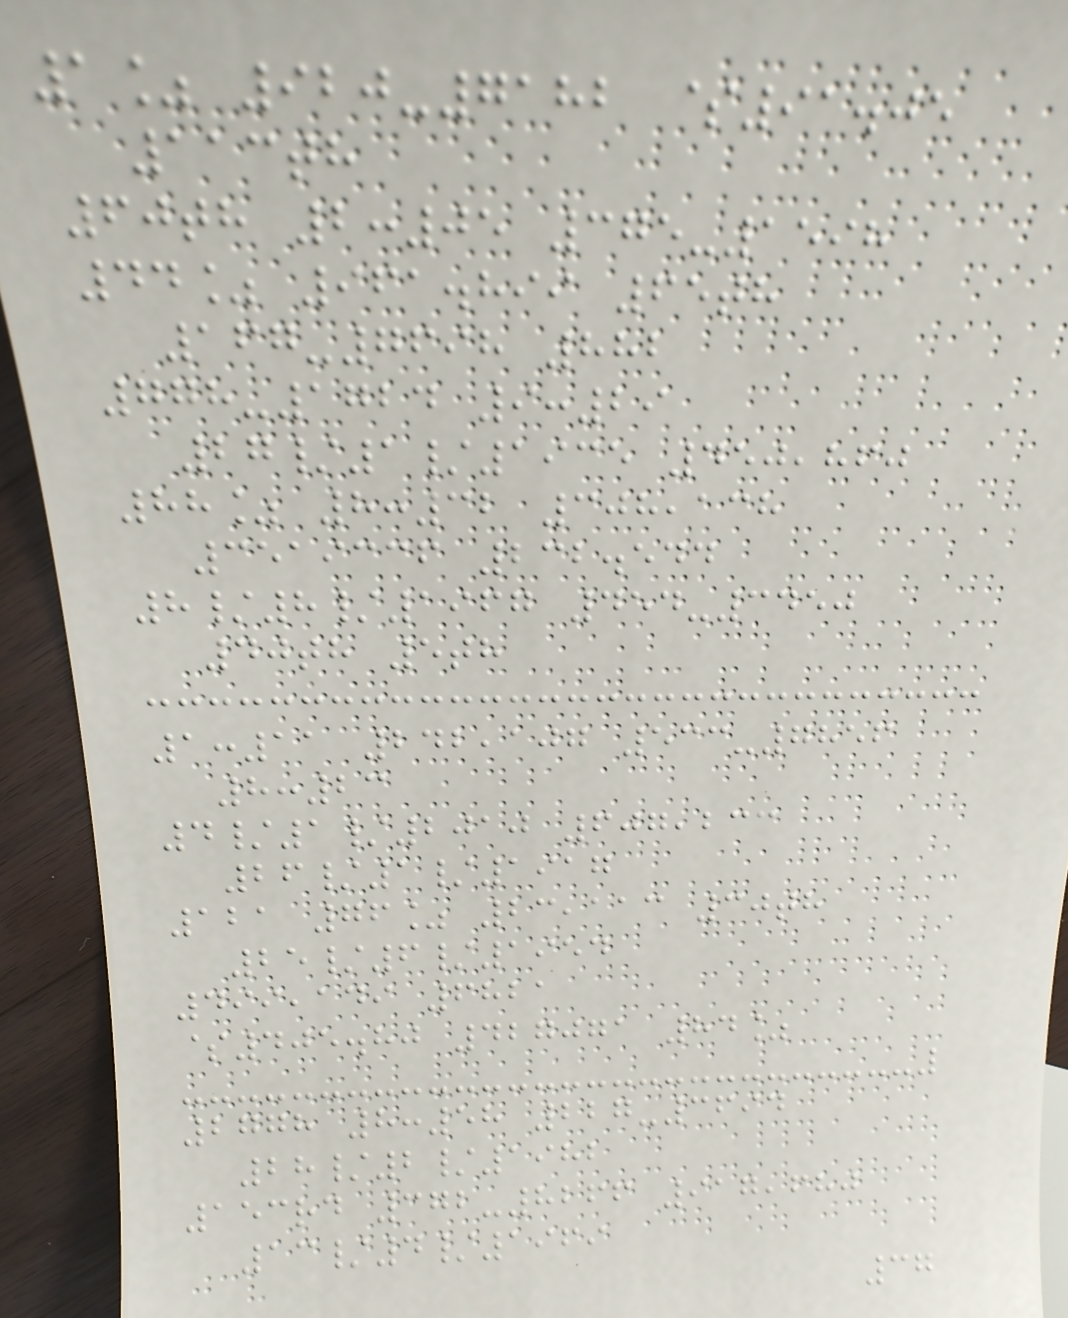1% 920-7182 $91.05
113th
60th 2:05 375-1598
44% 961.899 65th
167-7698 882
778-1724 9:29
27/1/1935 450,860
88% 8:32 308,138
3519336 232.544
8/8/1967 454-3450
40th 5th
1:11 242,107 533-7856
8:23
4/1/2010 607,233
26/1/1917
121 76% 23,113 30th
25/6/1954
499,149 6821
$405.80 427071 84%
2778 8:58 227-3694
28/2/1982
153rd 372-8266 917,680
13/4/1969
37
